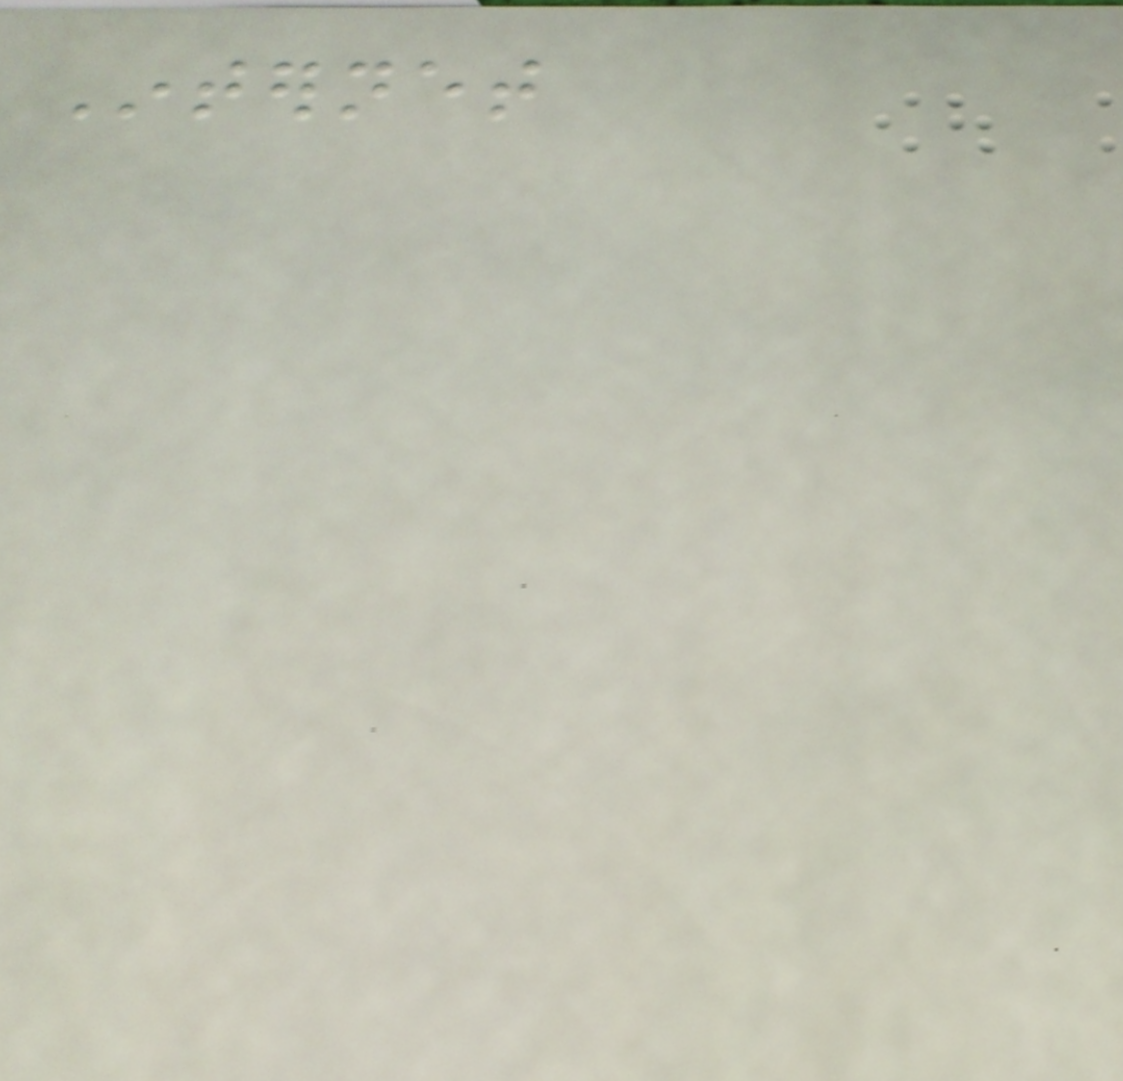Internet
